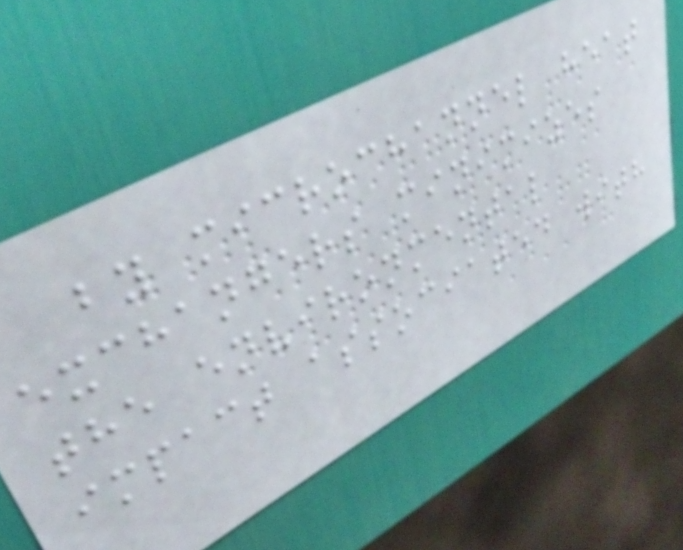by microchannel heat
exchangers minimizes
the environmental
impact associated with
